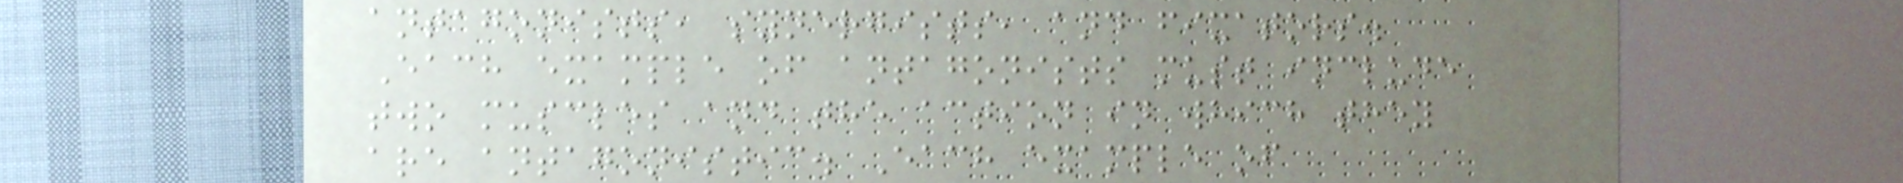antagonists, synergists, and fixators.
Each example of antagonists must include
two muscles and the action in which they
are antagonistic. Each example of
